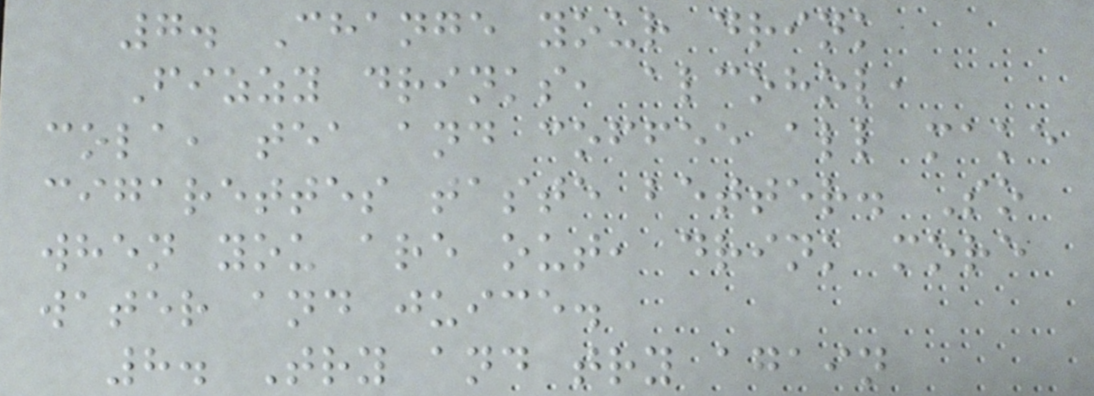7. Change your drink
Fizzy drinks, alcohol,
cola, tea and coffee all make
cigarettes taste better. So
when you are out, drink more
water and juice.
8. Try and try again
